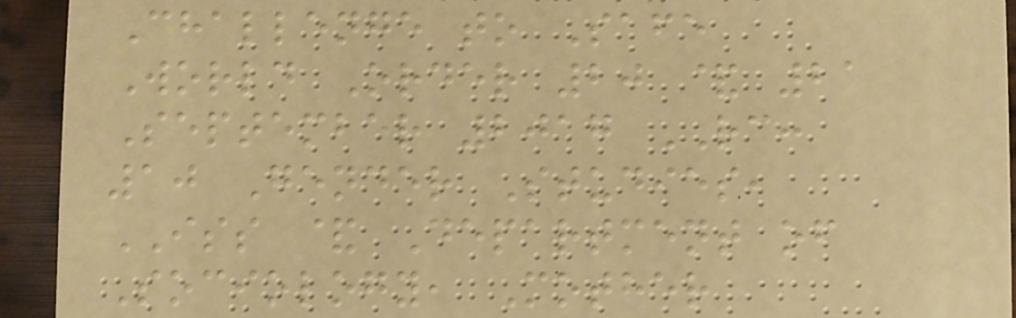Challenge to Safe
World Order 20 & 21
September 2017 RC:
10 Gender Studies,
ISS & Department of
Sociology, Mother
